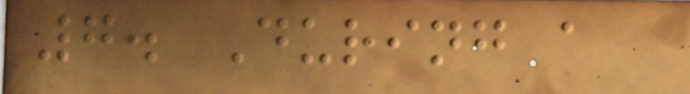7. During a
